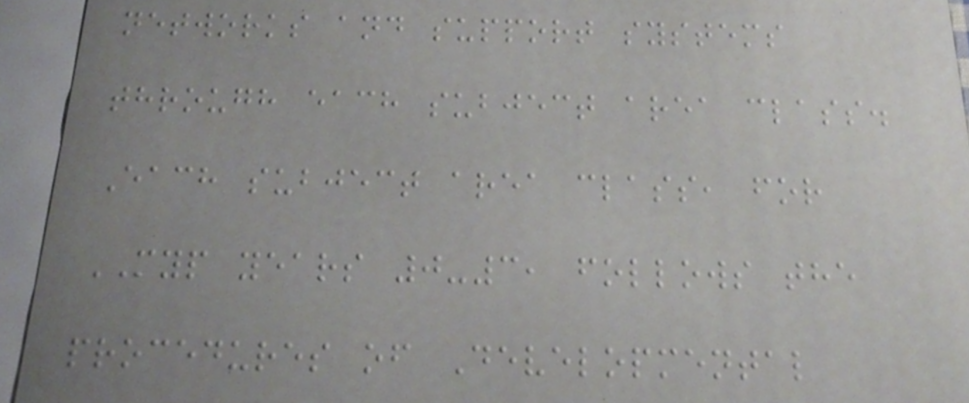networks and support systems
through each subject area class.
Each subject area class, for
MYP years 0-3, follows the
procedures of Developmental
